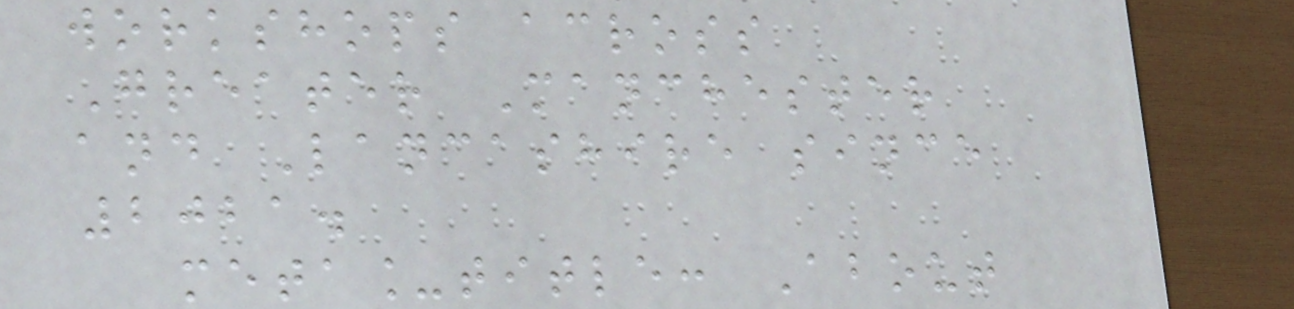workshops across
Greater Manchester
and Lancashire since
2021.
meta_title: About
